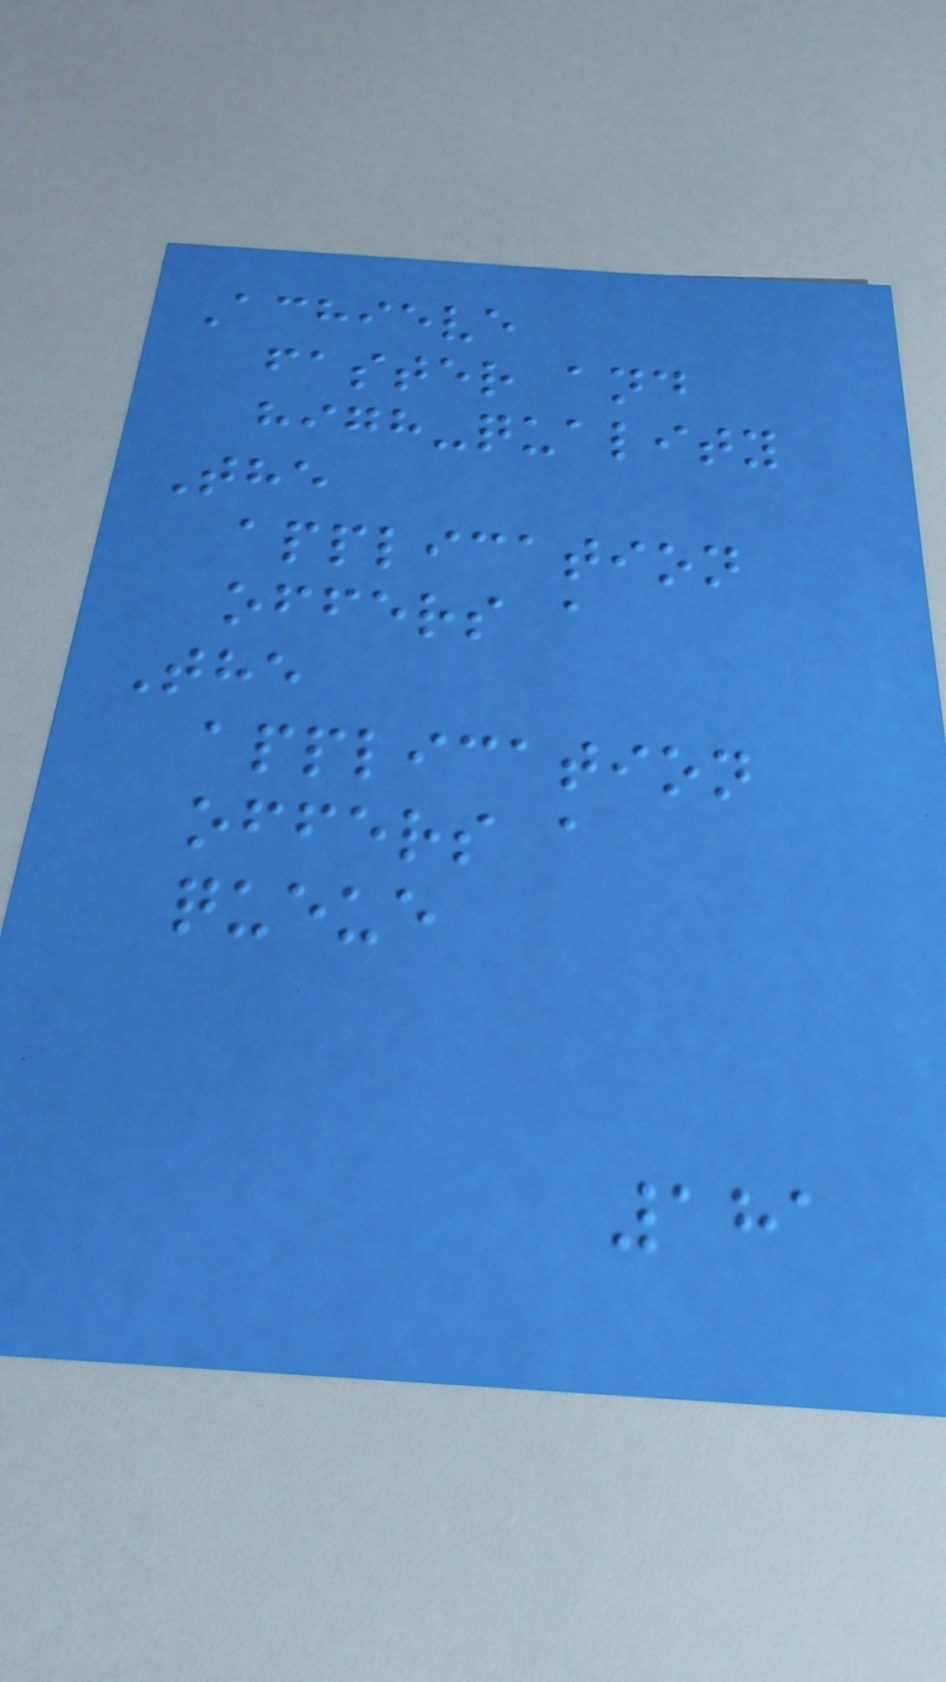Achieve
faster and
high-quality
The
application
offers a
The
application
offers a
queue
181
